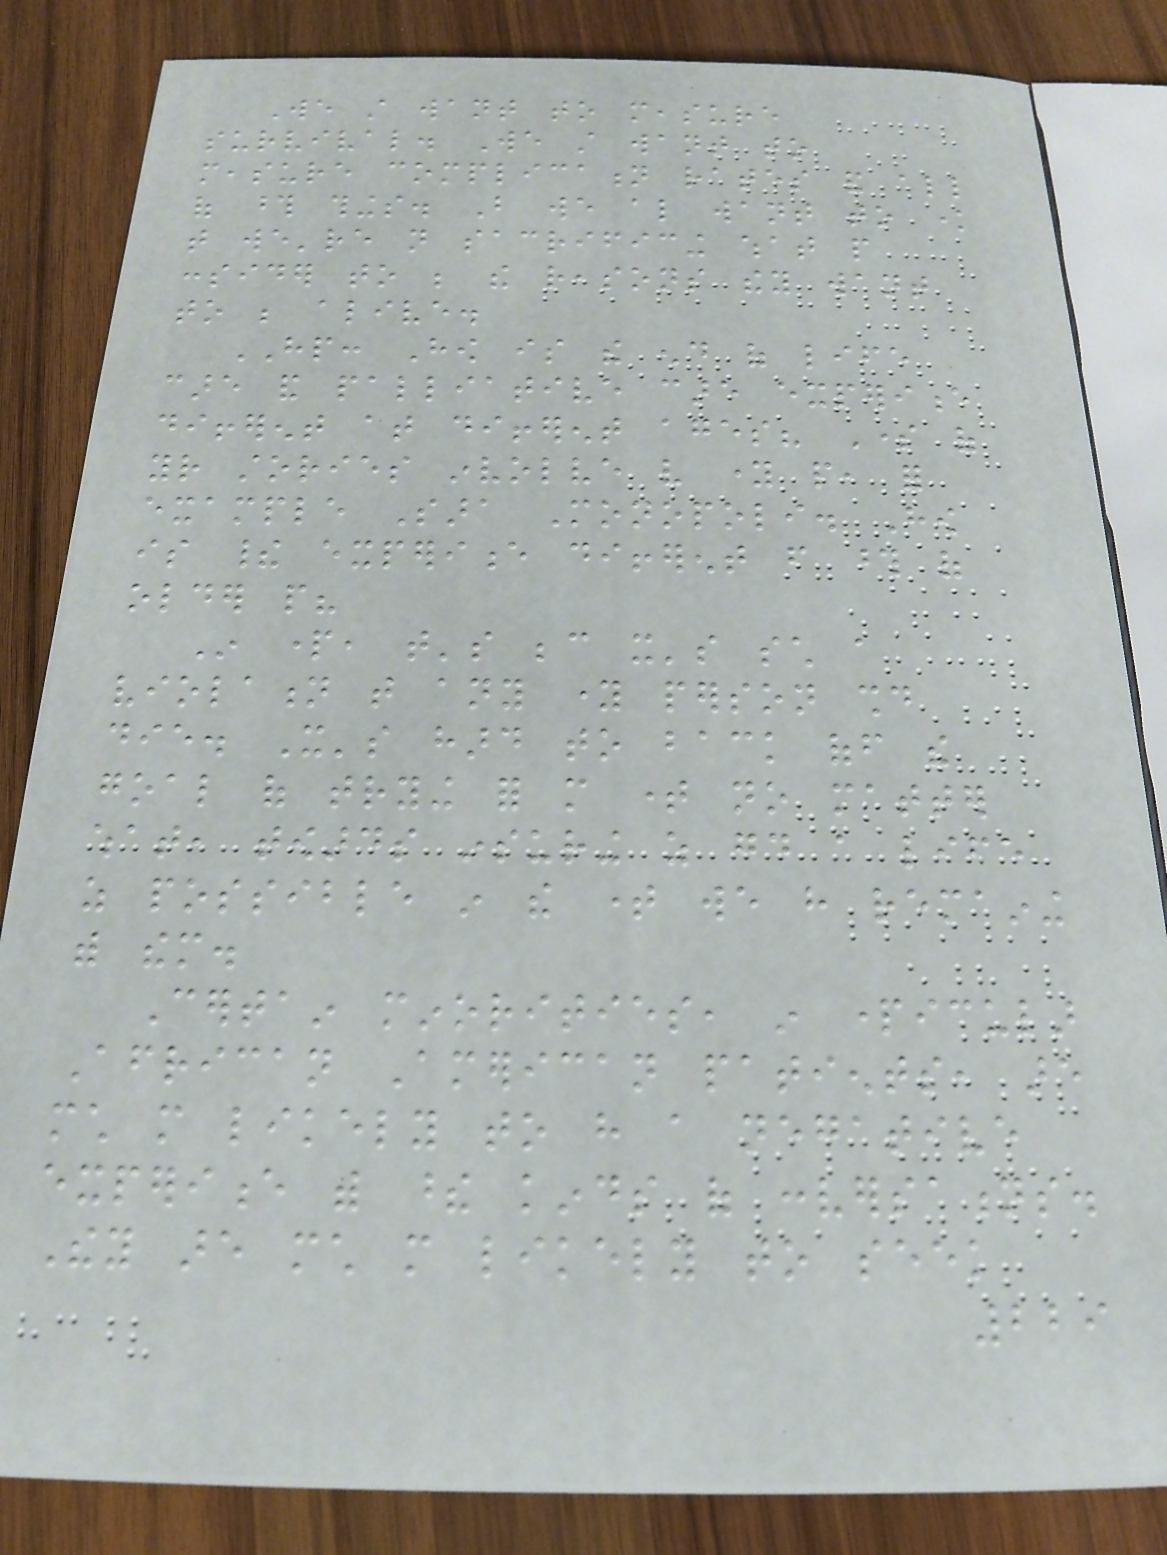We still want to measure
survival. We still want to
measure complication rates and all
of those things. But we also want to know
that we're not sacrificing what people
consider to be the reasons they want
to be alive.
HP: How is the end of life
care and palliative care experience
different at different ages? Some of
your stories involve very young people, for
example Sara Monopoli. How
is their experience different from those of
older people?
In part, that's because it's such a
violation that any young person should
die. It's hard to back off the
goal of trying for more time no matter
what, towards insuring as good a life
as possible in the time we have remaining
with them.
Certain minorities, in particular
African American patients, are
much more likely to have a negative
experience with these kinds of conversations.
They are much more likely to seek
229
